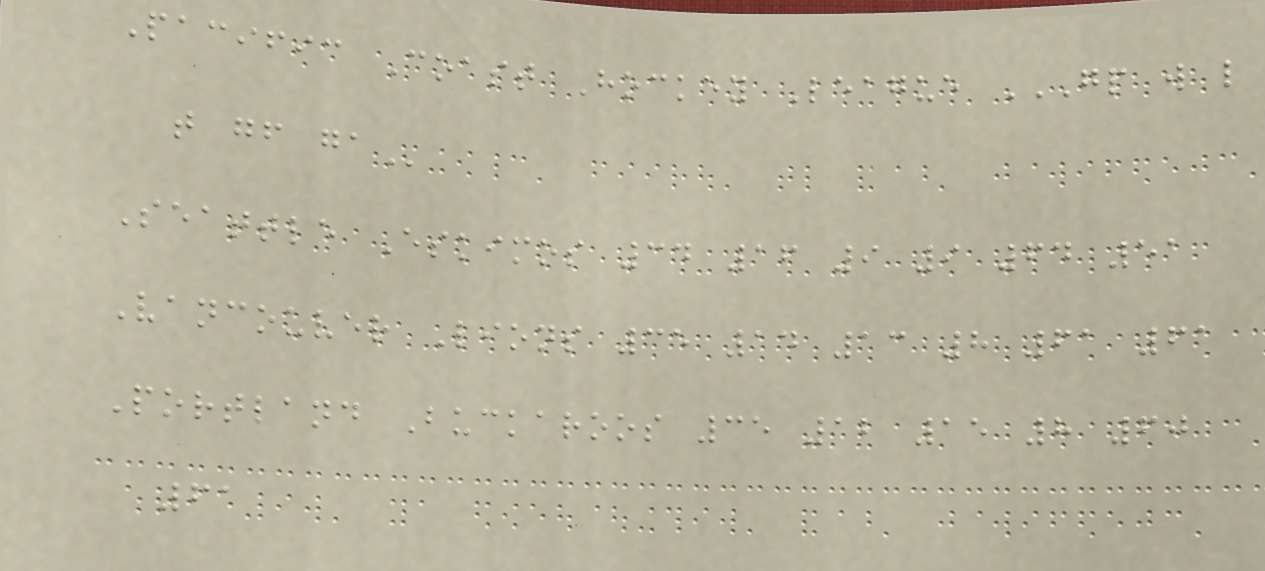Pacific Coast Hockey League GP W L
T GF GA
Seattle Eskimos 34 16 9 9 64 51
Vancouver Lions 35 14 13 8 61 61
Portland Buckaroos 35 12 15 8 60
61
